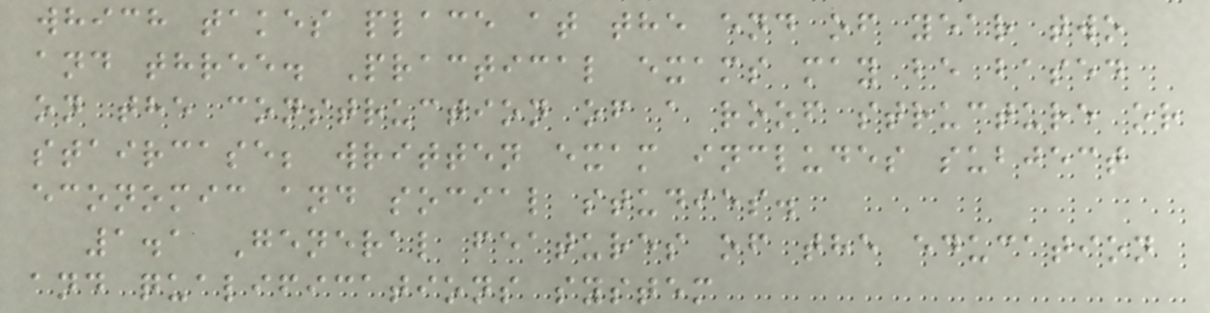which takes place at the end of year two
and three. Practical exams may be based
on the construction of a roof structure or
staircase; written exam includes subject
economic and social studies.
1.1 General features of the education
and qualifications system
